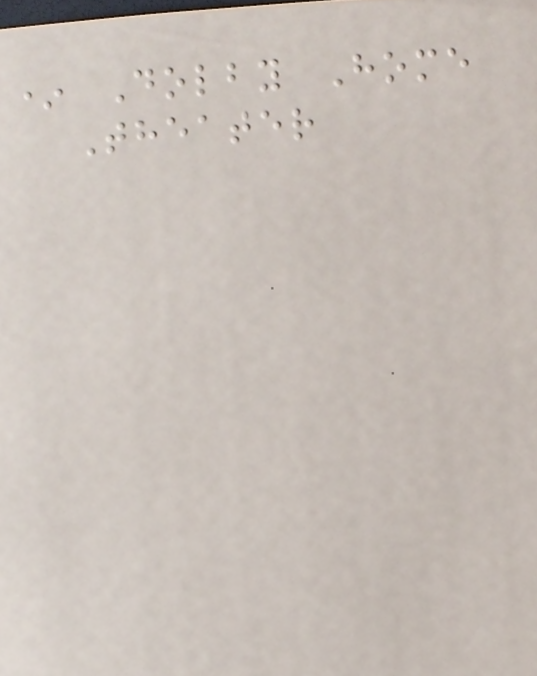* Dolby Home
Theater
